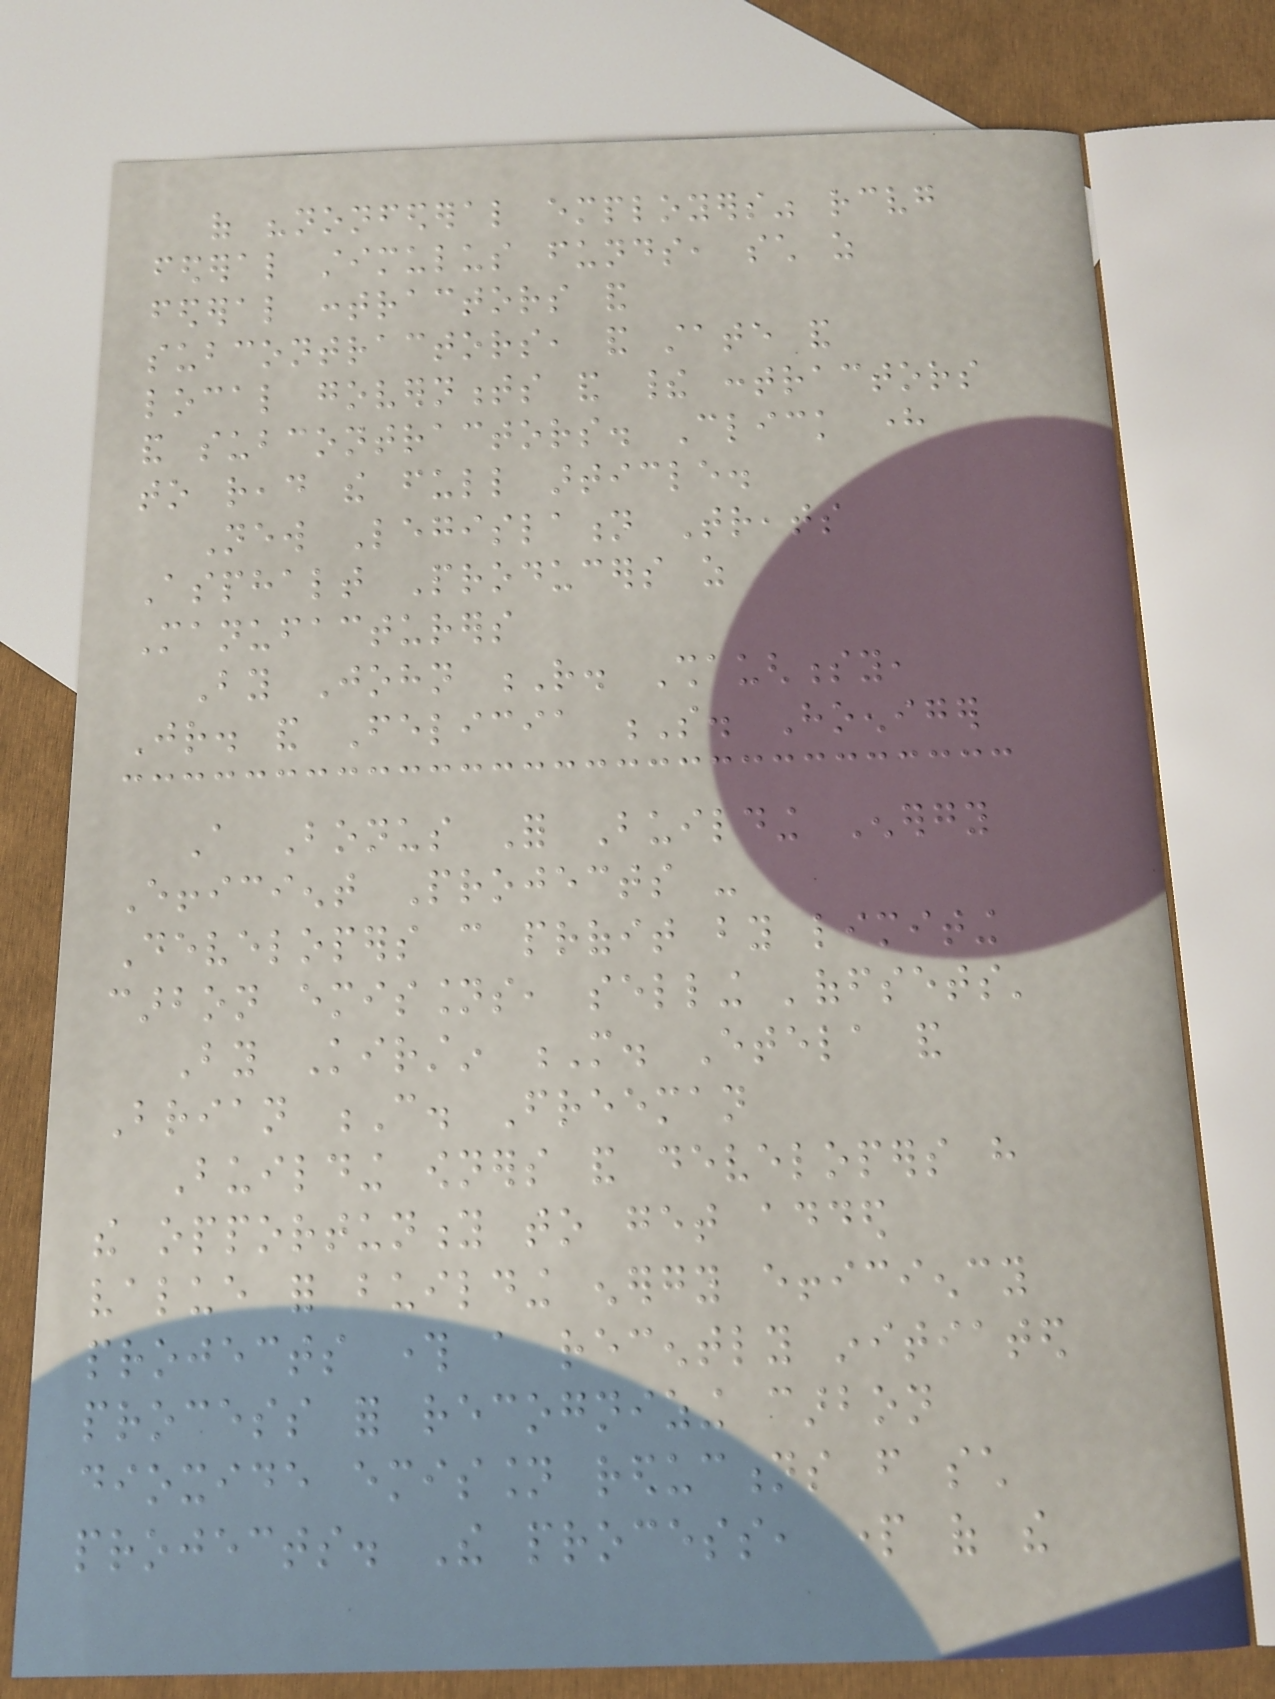of "nonfederal employers" receiving
federal stimulus funds, such as
federal contractors and
subcontractors, and state and
local governments and their contractors
and subcontractors. Click here
to read the full article.
New Legislation Treats
Asphalt Producers as
Manufacturers
By John R. Shaughnessy,
Jr. and Felicia S. Hoeniger
A Bonus For Building Energy
Efficient Projects -
Developers can profit by limiting
carbon emissions, selling 'offsets'
By Kirstin M. Etela and
Brian C. Freeman
Building owners and developers have
the opportunity to get added
value for building energy efficiency
projects through a recently initiated
process for recognizing carbon
dioxide emission reductions from such
projects. The process, part of the
